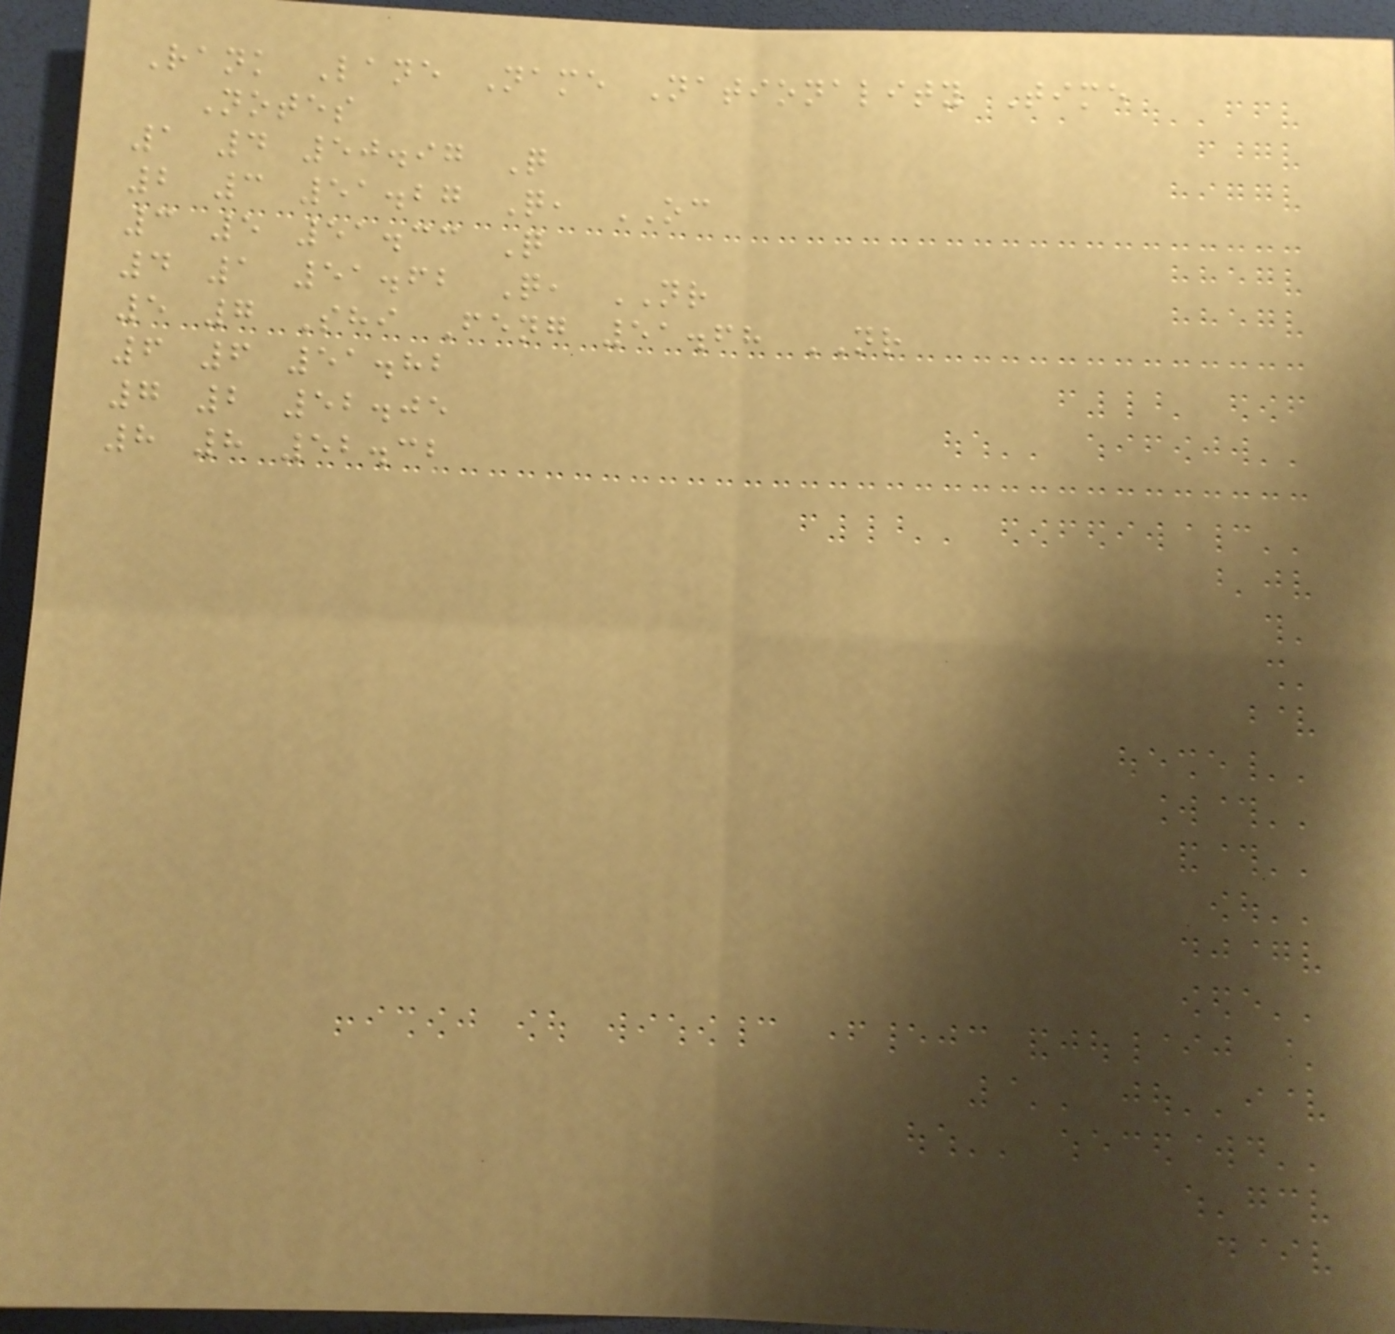Rank Lane Name Nationality Time
Notes
1 4 50.97 Q
2 3 51.27 Q, OC
3 5 51.33 Q
4 1 51.62 Q, NR
5 7 Shi Feng 51.68 NR
6 6 51.82
7 2 52.05
8 8 52.32
